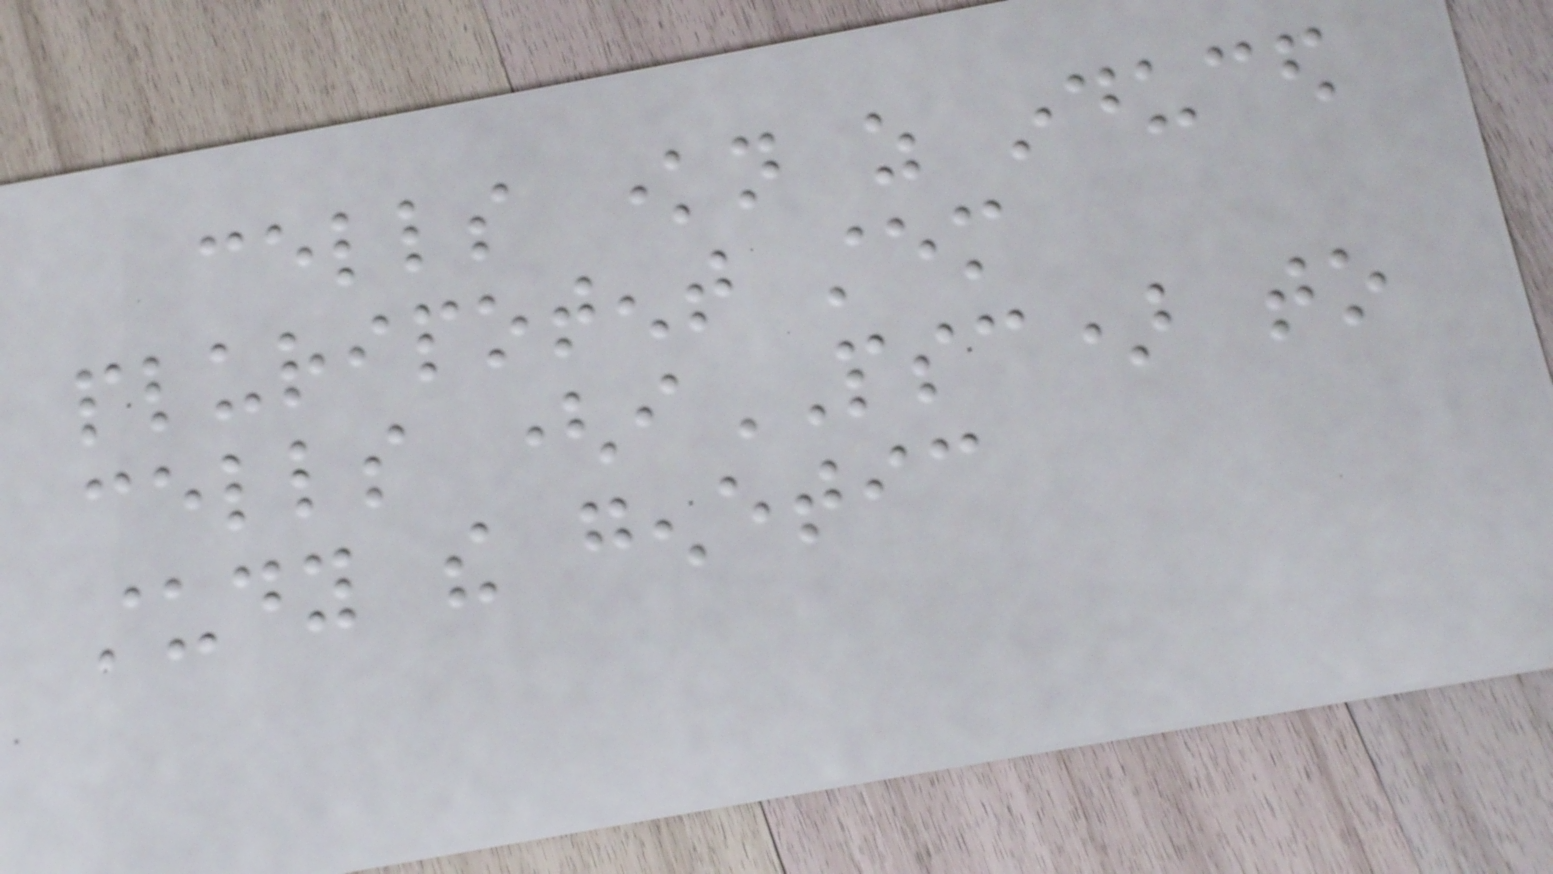cells known as induced
pluripotent stem
cells (iPSC) to
study the genetic
